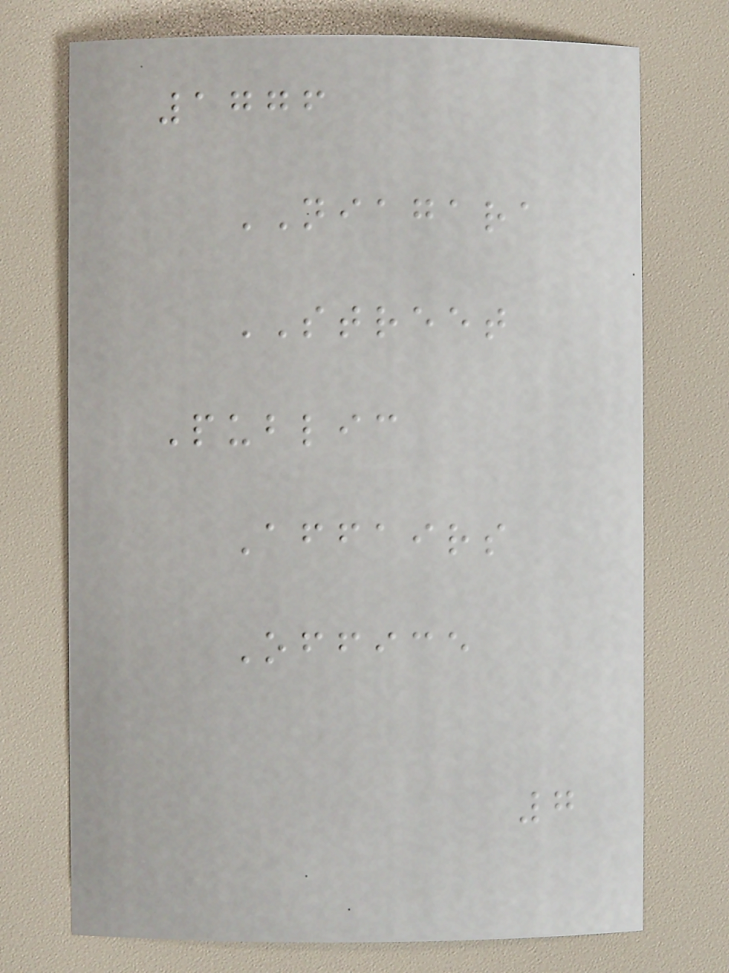1776
NIAGARA
STREET
Public
Affairs
Office
7
